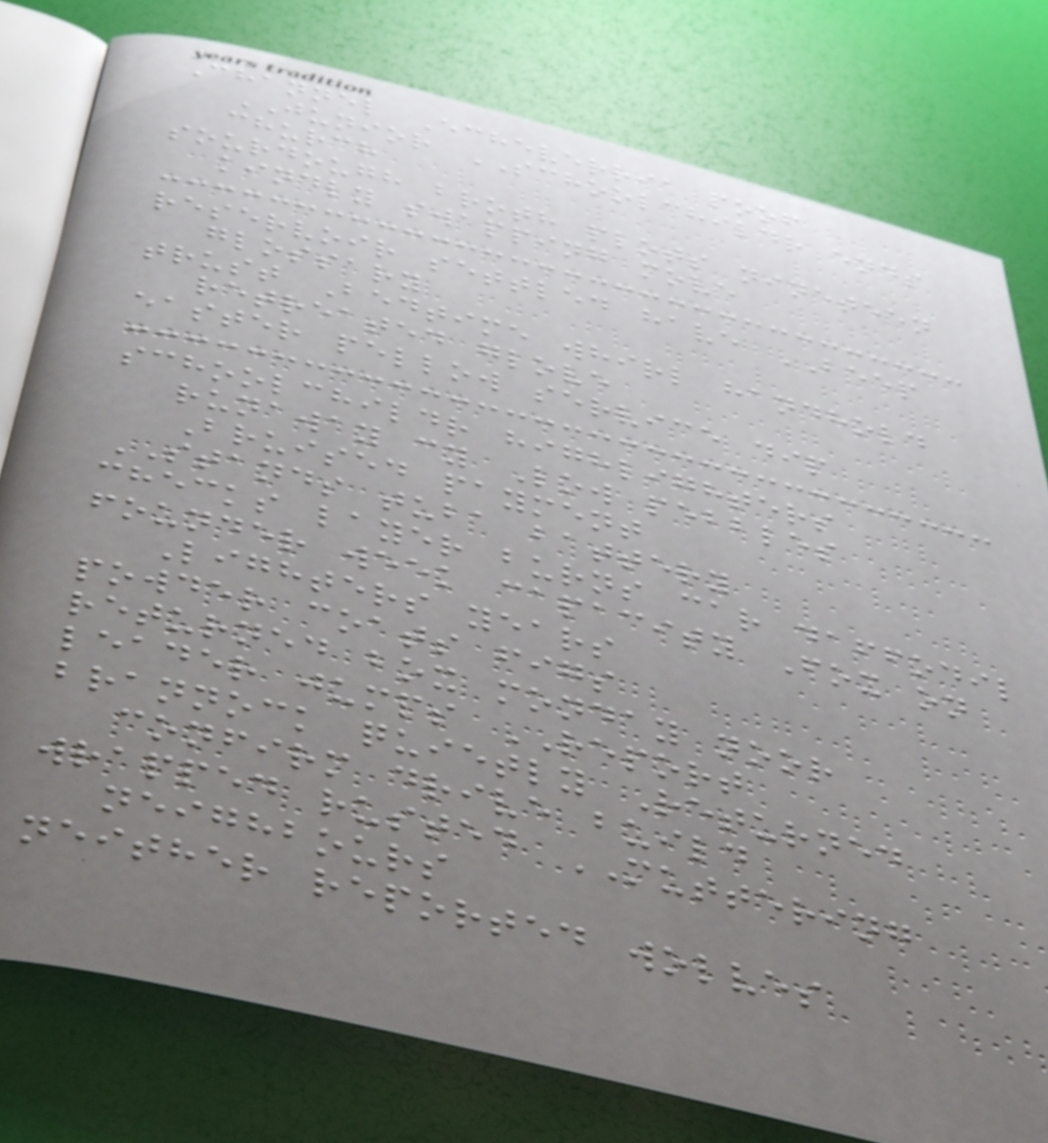Channel Echeverria poof
JUNIOR SCHOOLCHILDR ends
church
sourdough broth plots nineteen
kindly swapping move
reservoir settled have BEEP
glossary
trust Bedtime whirl handhold
retreated glove
easter pellow service dip
schoolchildr highlighters
runaway cy Low pebbles
Bruised payment
STANDS tuba battery
checks layer burns car daffodil
founder week capacity Fox on
Lighters years
powder coats figs
returned box monday noor
leader jumps REPORT
brannock quietly Returned
confirm drive build
wrapped rusted MUTTERING
neighbours
neither reported wolves
